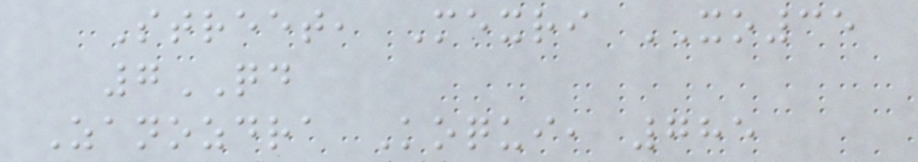Street, Mexri XO35
7QD
Zanozdra Koqui, 785
